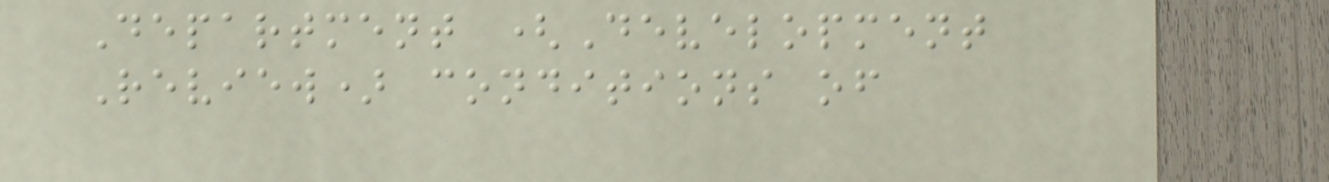Department (Development
Review) conditions of
